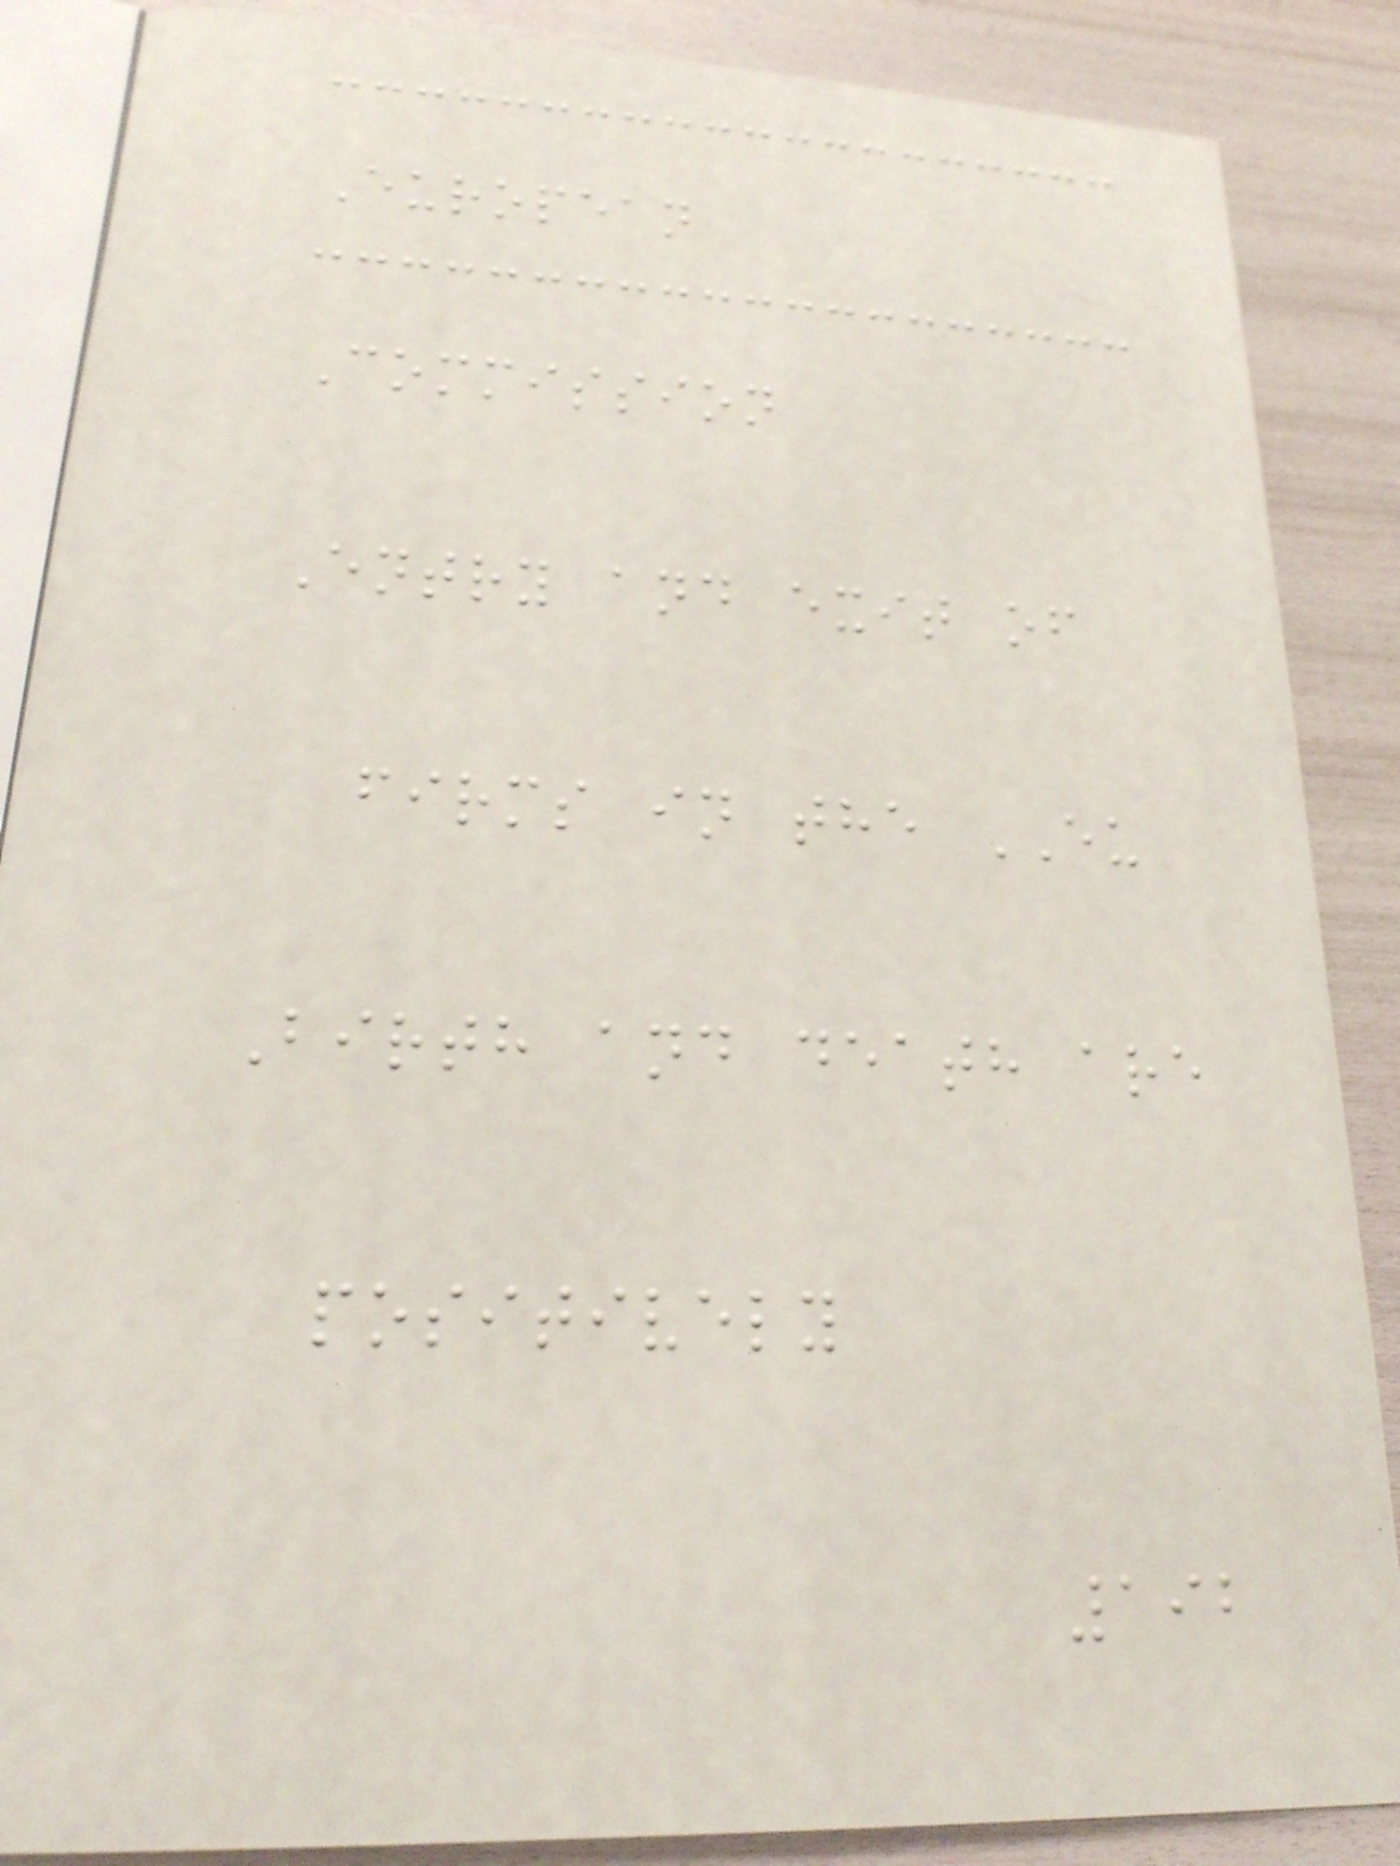European
Commission
Entry and exit of
firms in the EU
Birth and death are
positively
192
